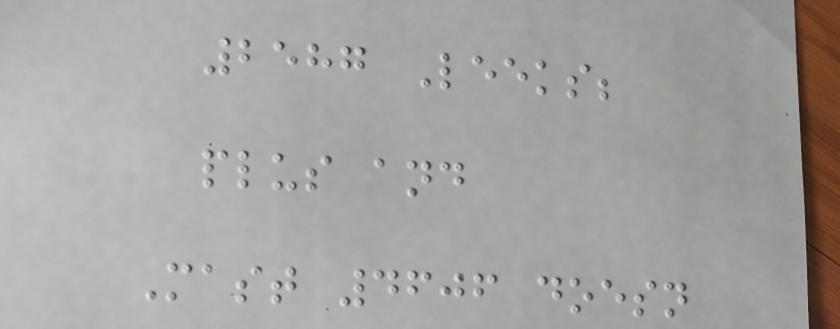2587 Leeks;
plus and
Mast 4606 doesn
